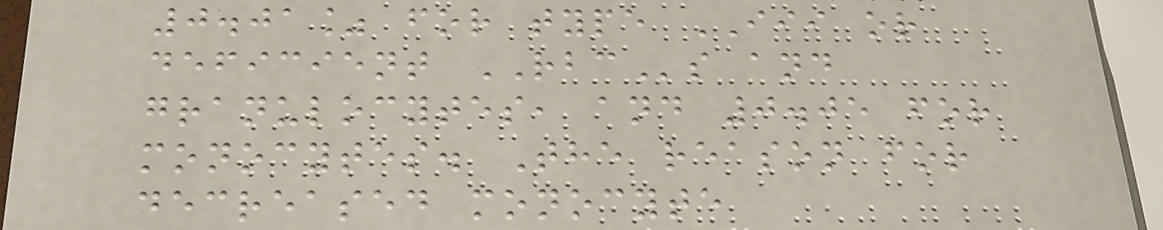0.01% for type III or
deficient RBCs and
granulocytes, and 0.05 for
monocytes. The reason for
decreased monocyte
